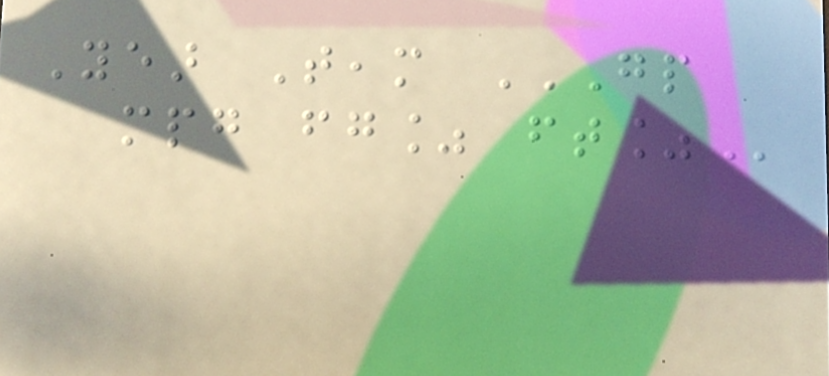Year Team GP
MPG FG% FT%
